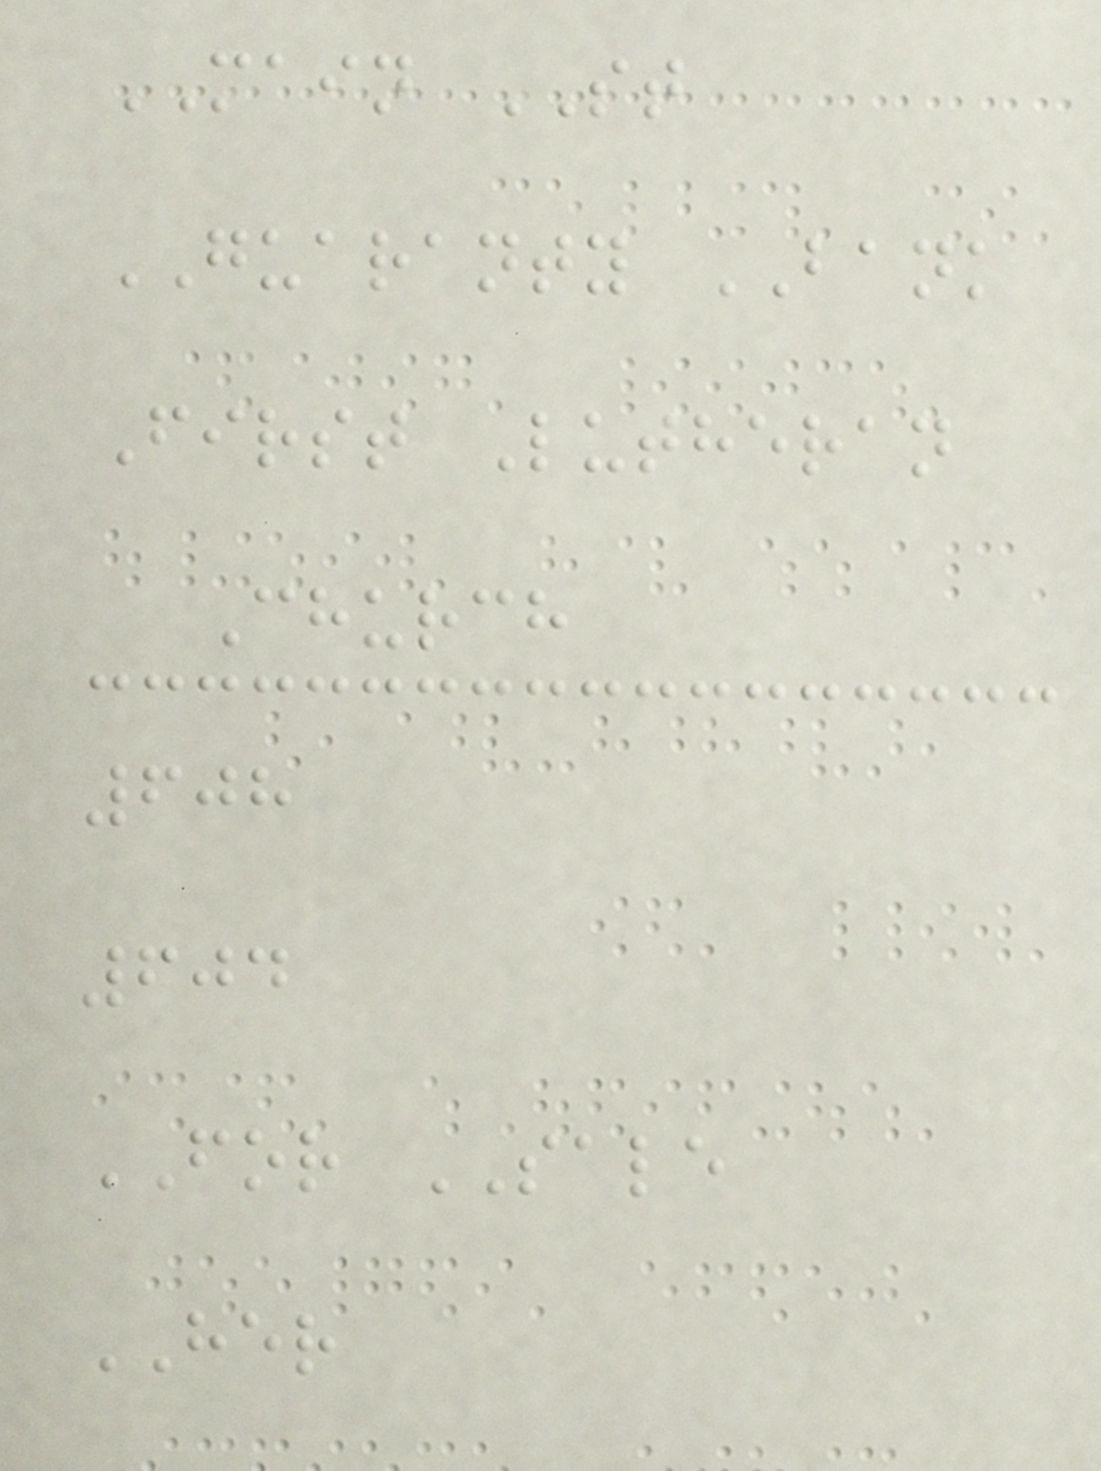MAIN ST
GUARANTY BANK
First Lutheran
Church
608
604
FOR SALE
HER
